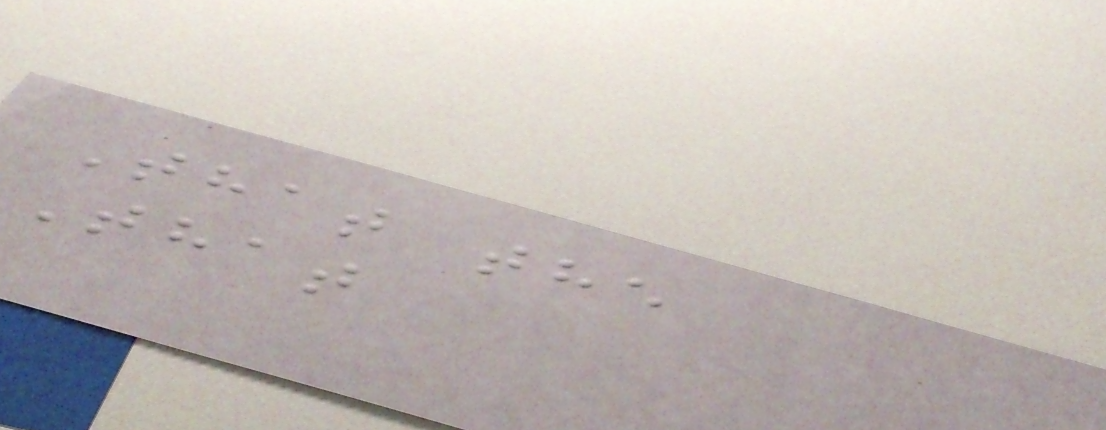That the
That
